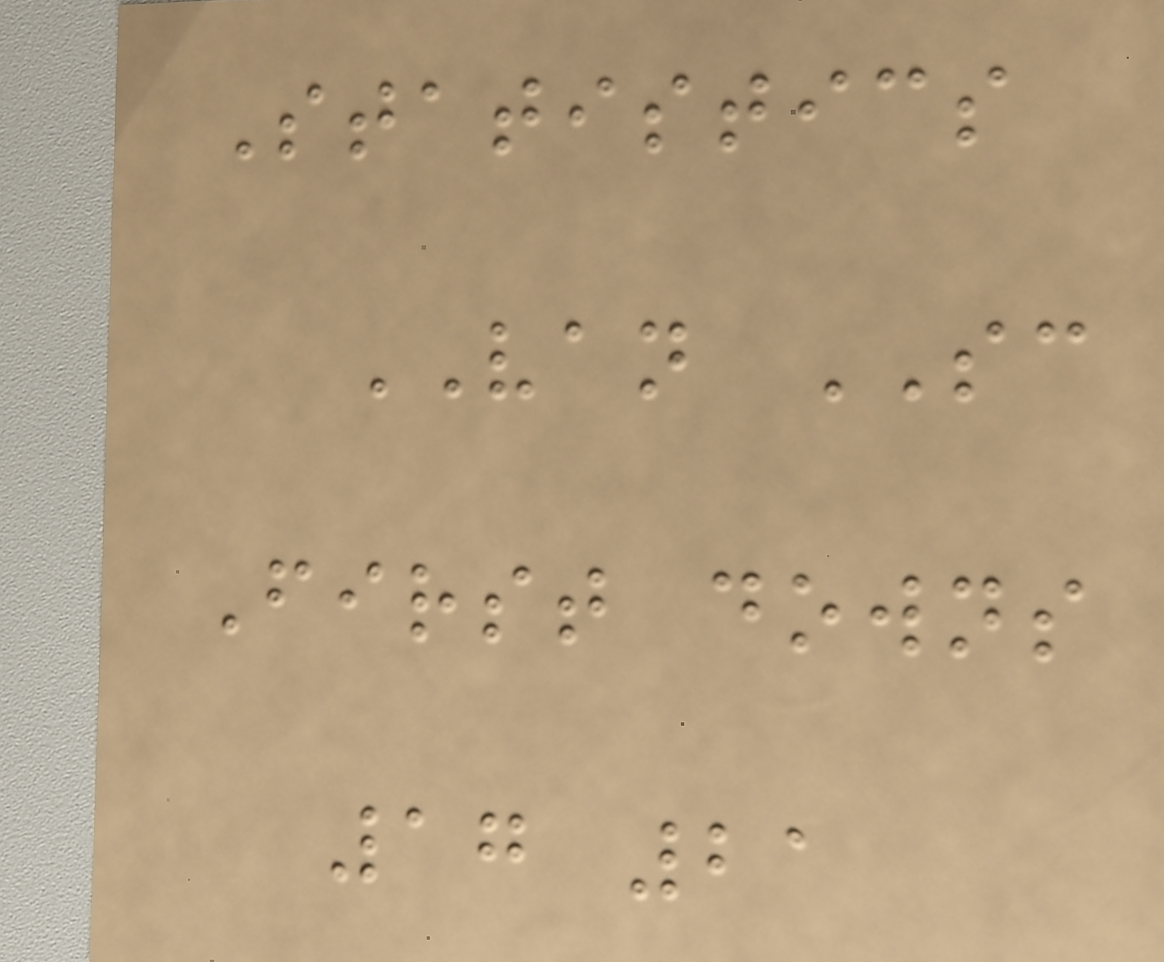Statistics
VAN SC
First downs
17 21
